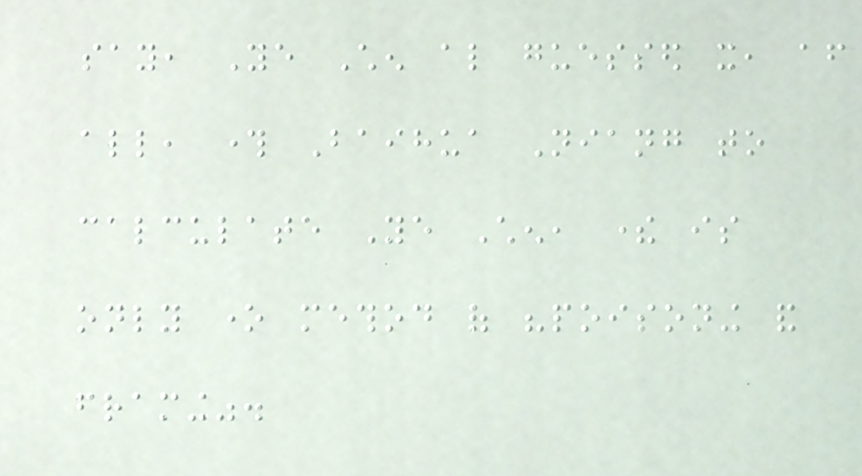say, Ye Chen also guessed it, after
all, through Baihua Niang to
calculate Ye Chen, there is
only one method of "poisoning and
framing".
